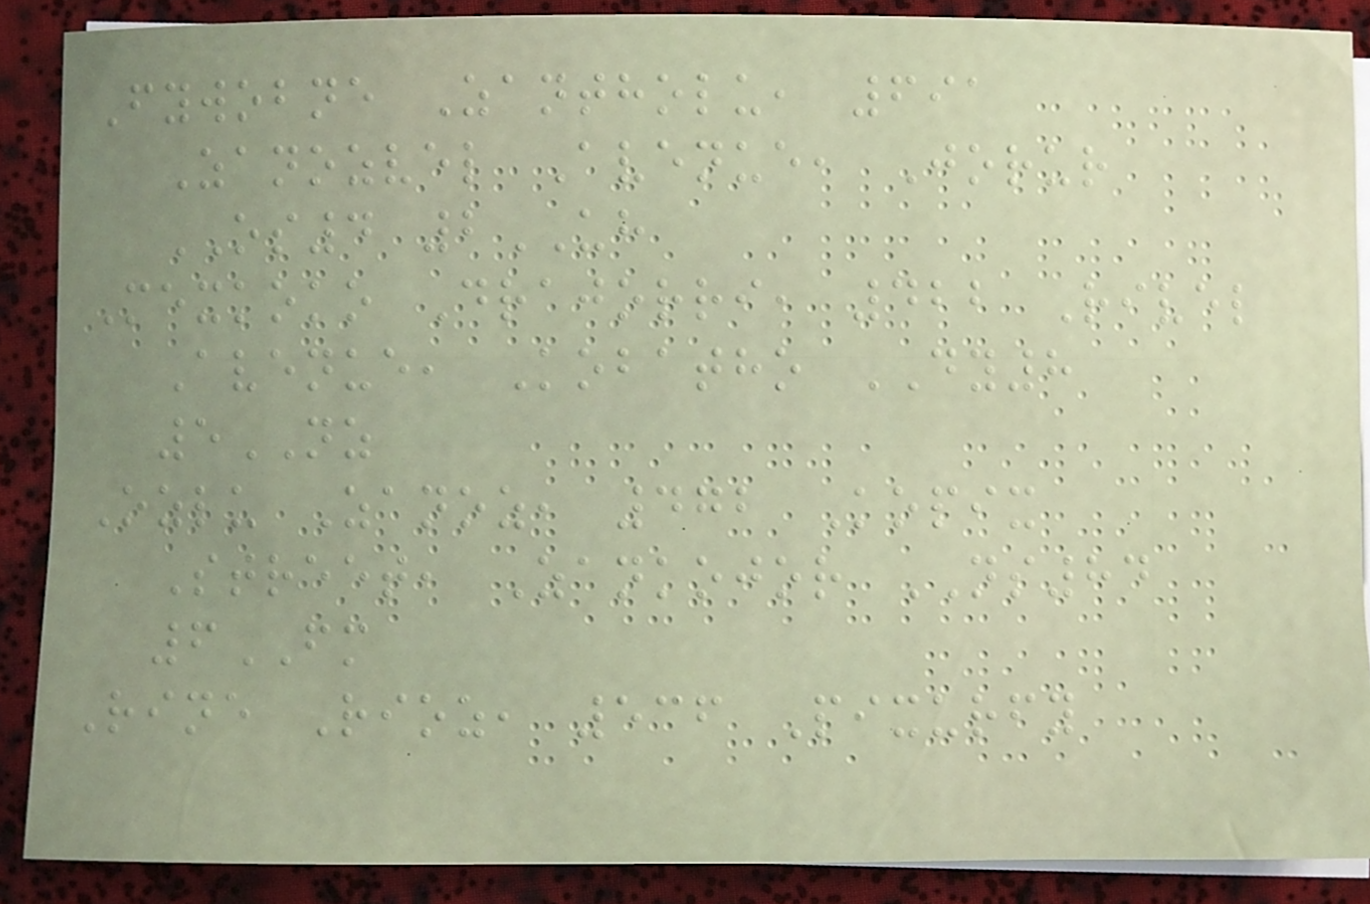Fywobne Zantholu, 691
Zanozvel Avenue, Jorur
OS4 2UH
Mexkoko Drajorri, 422 Rivel
Avenue, Kobatho DY8
5NZ
Ozlu Zanoz, 472 Kopix
Street, Zankojor NS84
6FM
Rine Rioz, 536 Pixurfy
